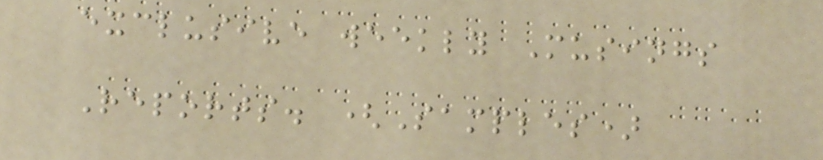exclusive weekly Musings
Reports. (Samples)
